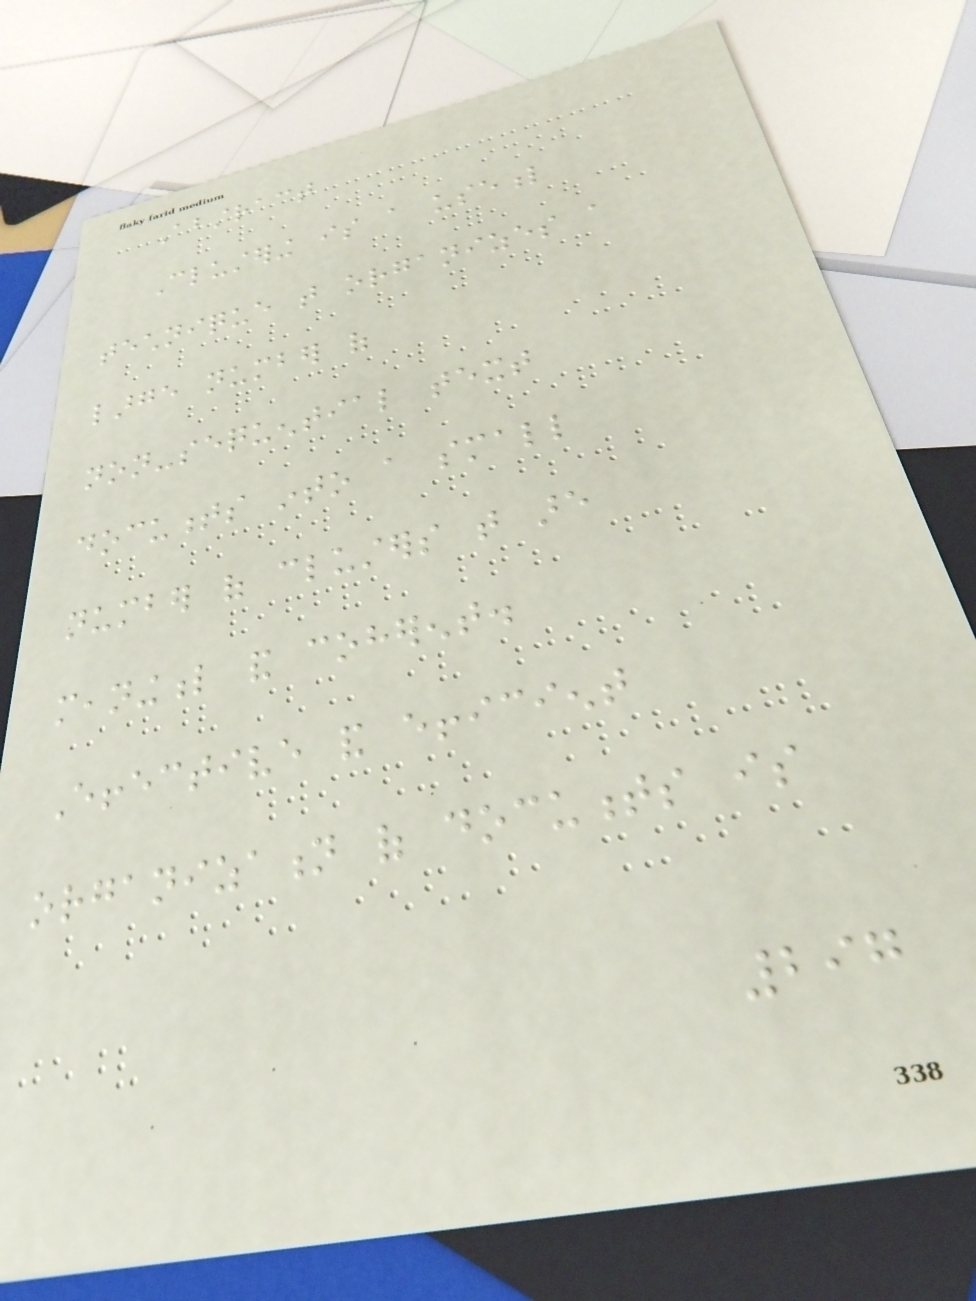Abstract
Clustering is a useful
technique that organizes a
large number of
non-sequential text
documents into a small
number of clusters that are
meaningful and coherent.
Effective and efficient
organization of documents is
297
